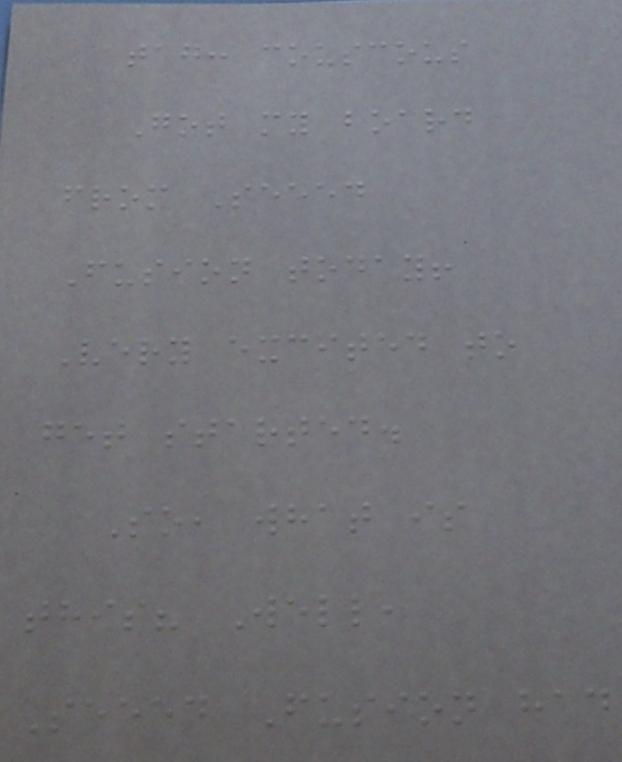tag: couscous
Got my board
from Seeed
Fusion today!
Very excited to
get started.
So, what is
this? Well,
Seeed Fusion had
